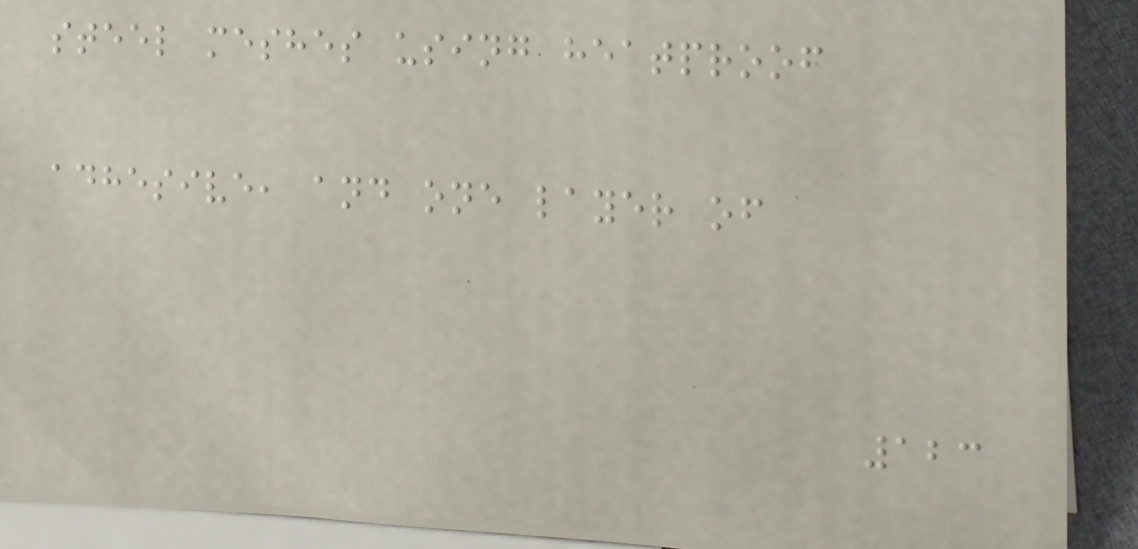steel meshes using heatproof
adhesive, and one layer of
123
